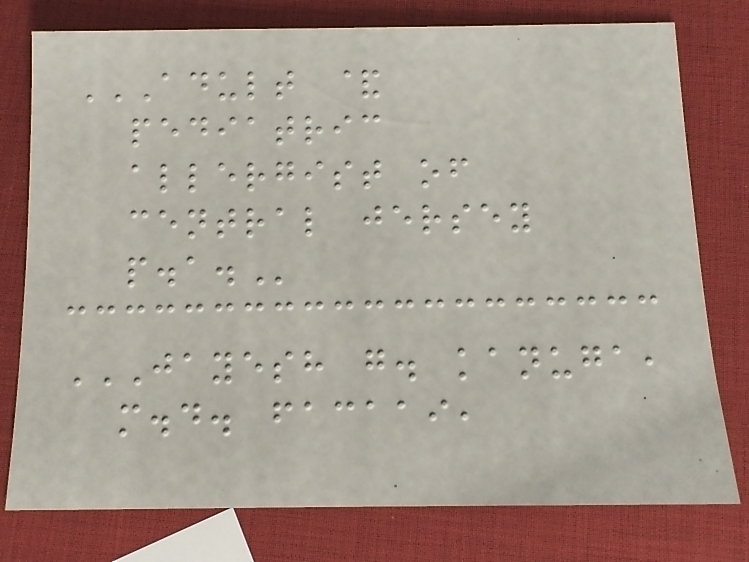ADULT &
PEDIATRIC
ALLERGIST OF
CENTRAL JERSEY
P.A.
JAYESH G. KANUGA,
M.D. FACAAI,
